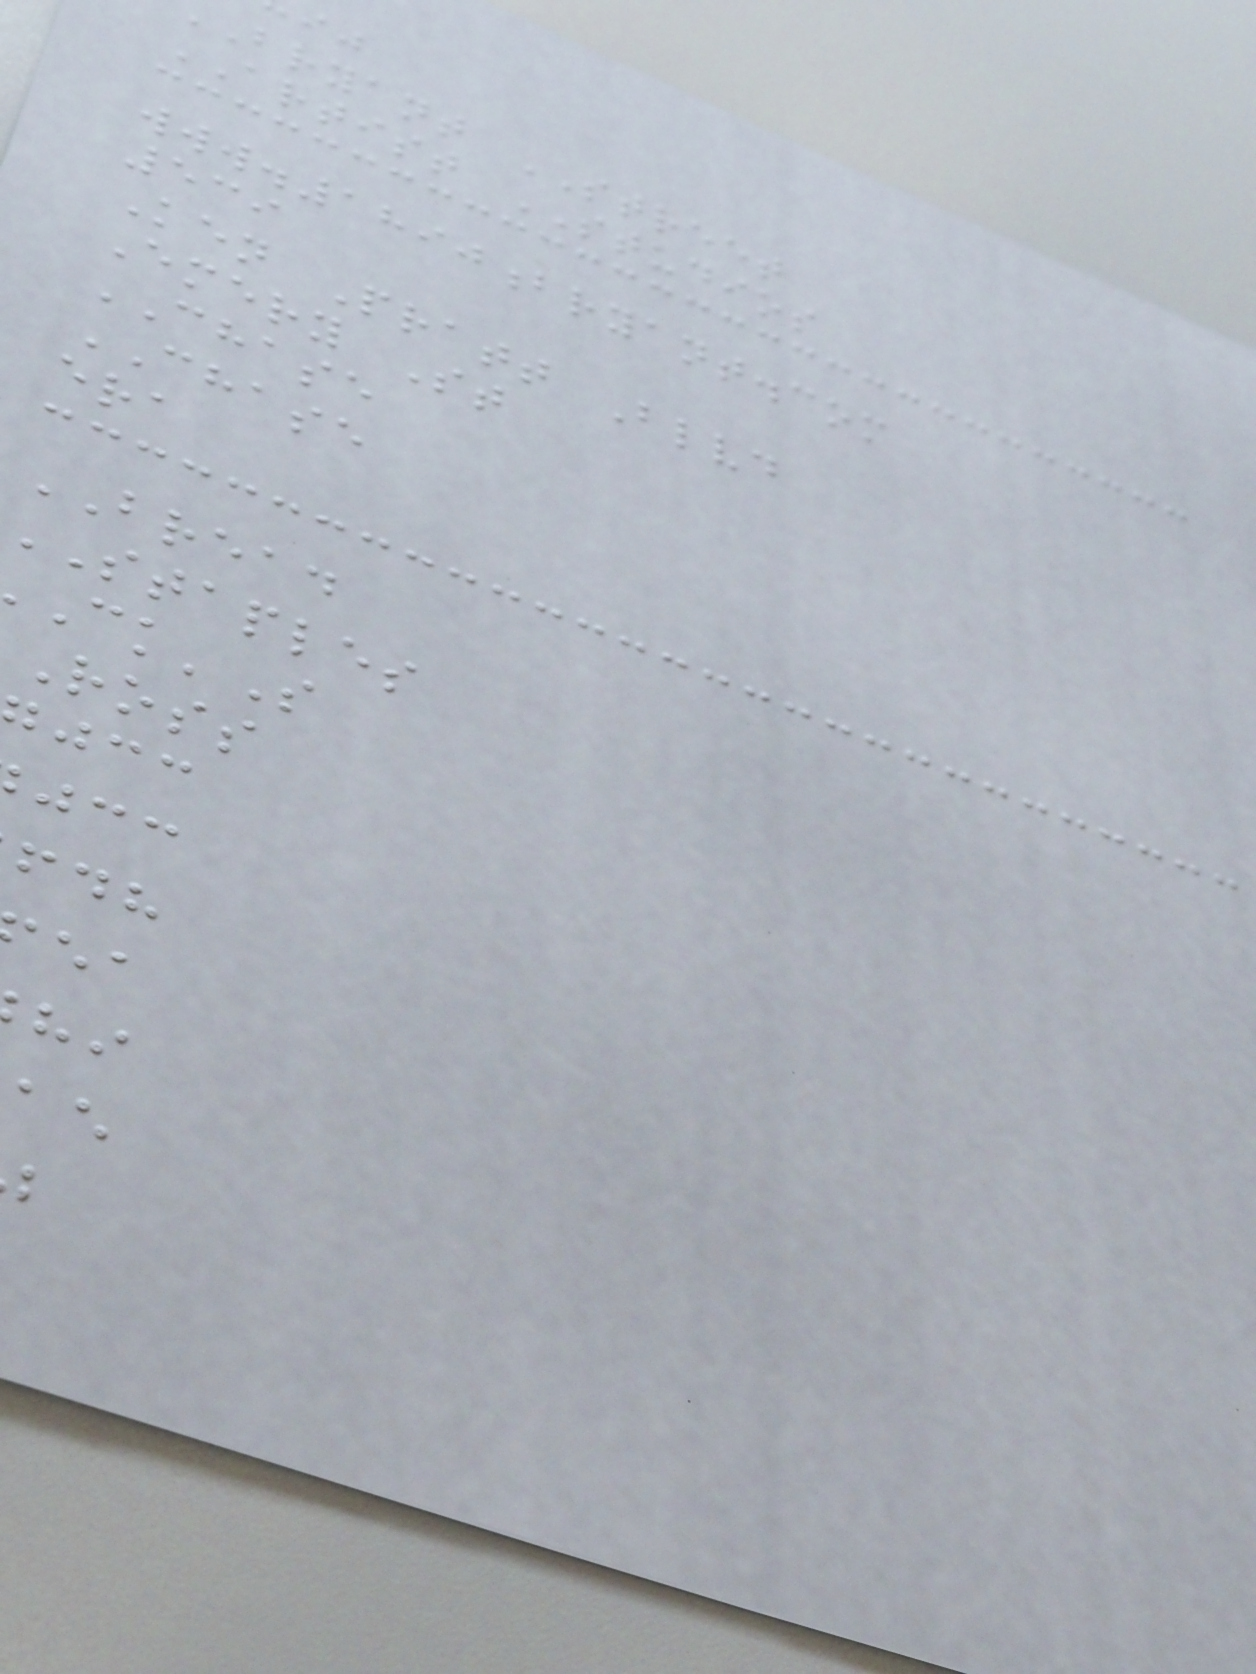bryant STREET
ARTIST STUDIOS
www.1890bryant.com
539
Ken Pratt Blvd
Emery St
CHASE
CHASE
era
BREAD
staples
ross
